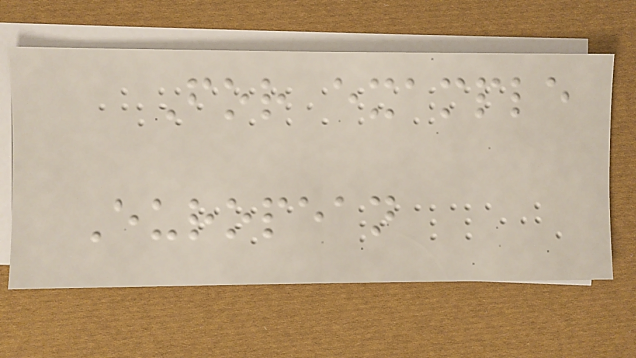For example
European
